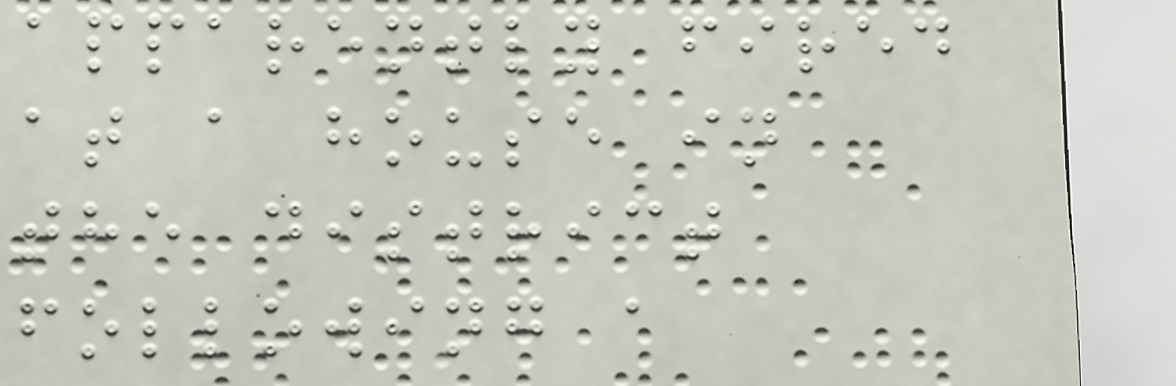apparently fired
at a house in
the district
following a
